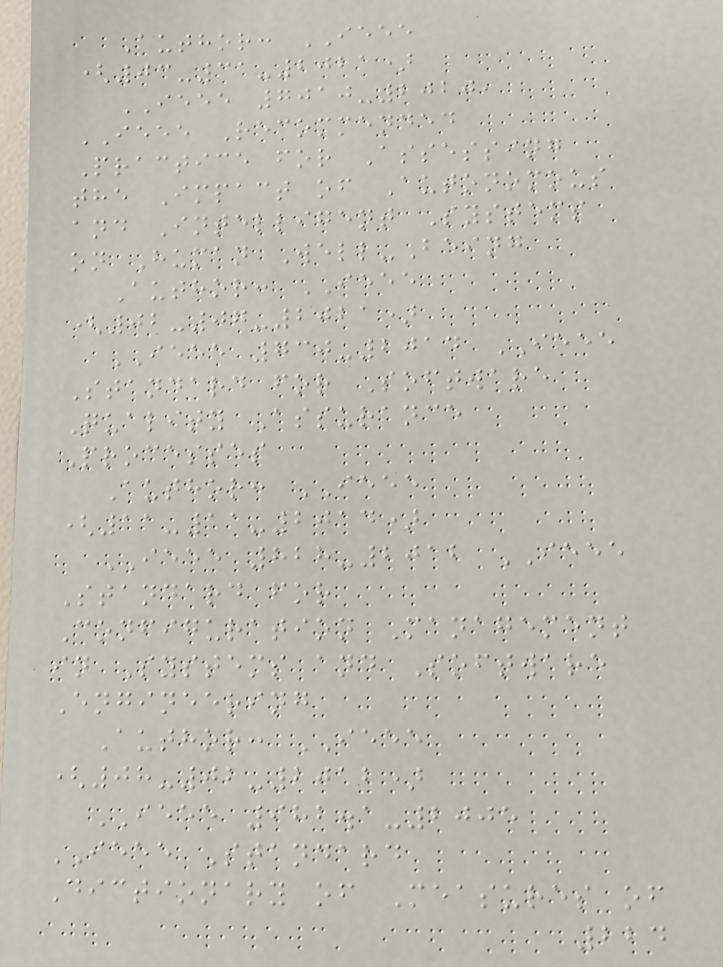Author: IEEE
(03-31-2021)
IEEE 7010-2020,
IEEE Recommended
Practice for Assessing
the Impact of Autonomous
and Intelligent Systems
on Human Well-Being
Author: IEEE
(02-07-2021)
IEEE 730-2014 IEEE
Standard for Software
Quality Assurance
Processes
Author: IEEE
(11-11-2014)
IEEE 828-2012 IEEE
Standard for
Configuration Management
in Systems and Software
Engineering
Author: IEEE
(08-02-2012)
IEEE 982.1-2005
IEEE Standard
Dictionary of Measures of
224
